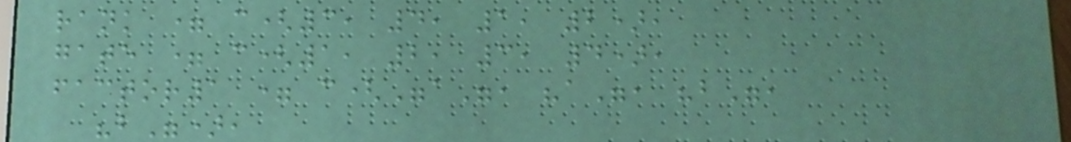rank = c(3, 4, 1, 2),
gate = c(1, 2, 3, 4),
factor1 = c("a", "a", "b",
"b"),
